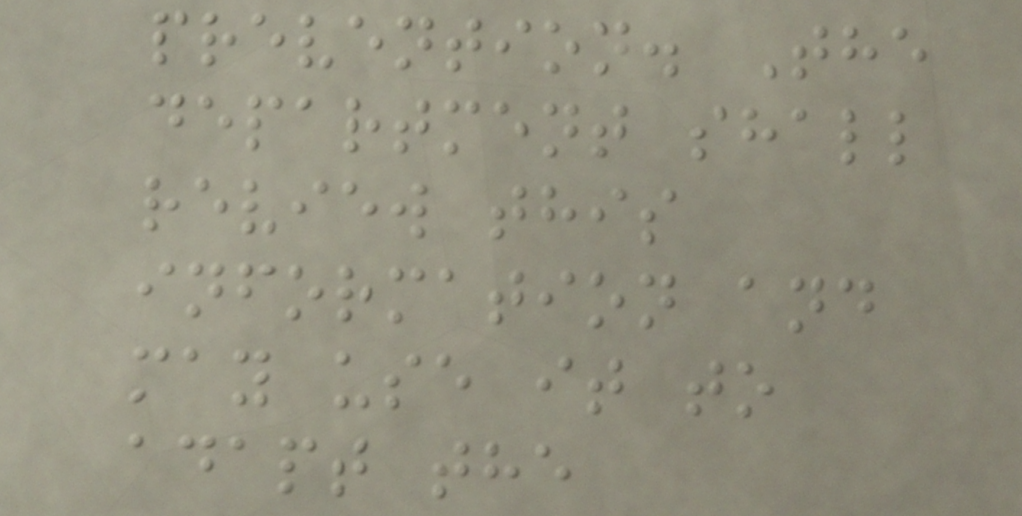prevention. The
department shall
review this
information and
may use it to
adapt the
